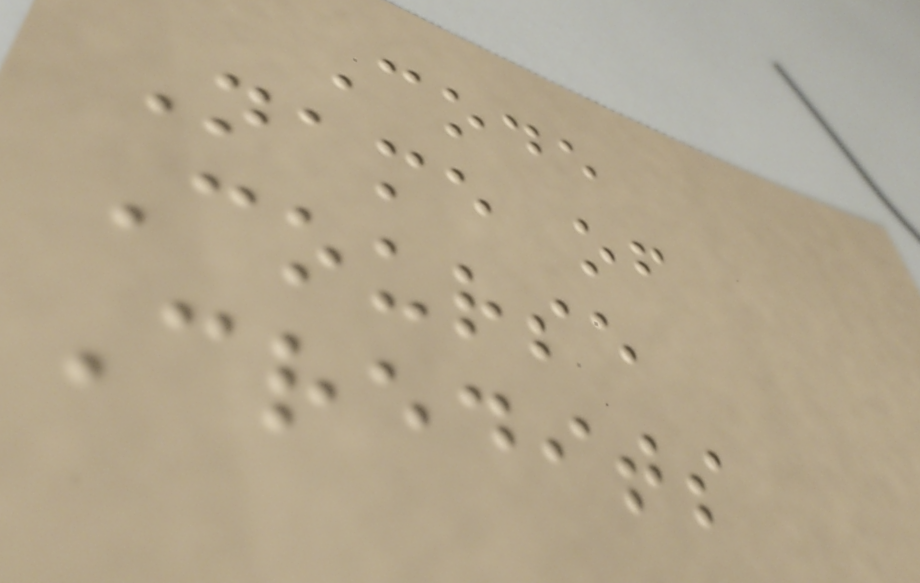Code
Name of
Course
Credits
